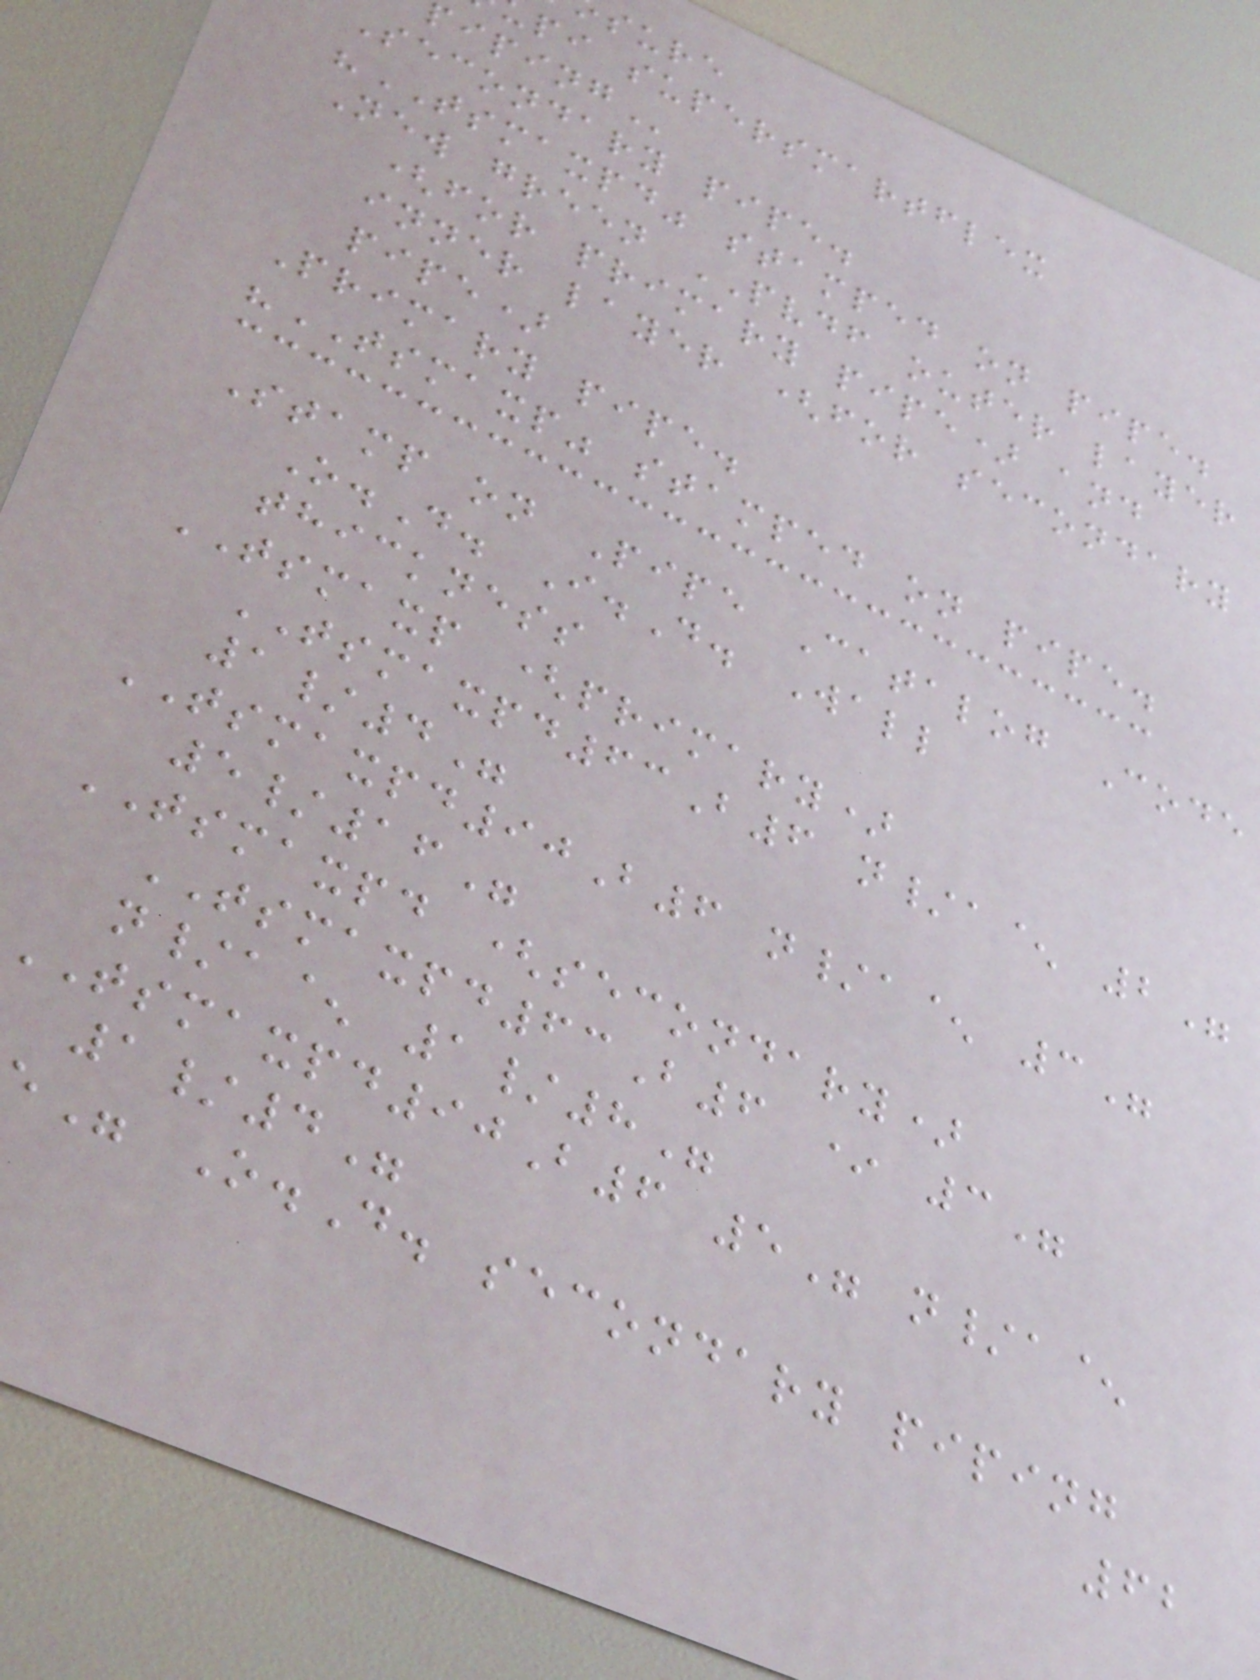sure
pi supersmartflex
Secondary pipe.
"TSMAXPD" stamped on pipe.
New green PVDF outer layer
(for primary pipe) and
inner layer (for secondary
pipe)
Primary pipe.
"TSMAXP" stamped on pipe.
Stamp on Pipe Catalog Code
O.D. I.D. Wall
thickness
TSMAXP (primary)
TSMAXPD63B6 n/a^ 2"
1/4"
TSMAXPD90B6 n/a^ 3"
5/16"
TSMAXPD (secondary)
TSMAXPD63B6 * 3"
n/a^ 1/8"
TSMAXPD90B6 5" n/a^
1/4"
62
